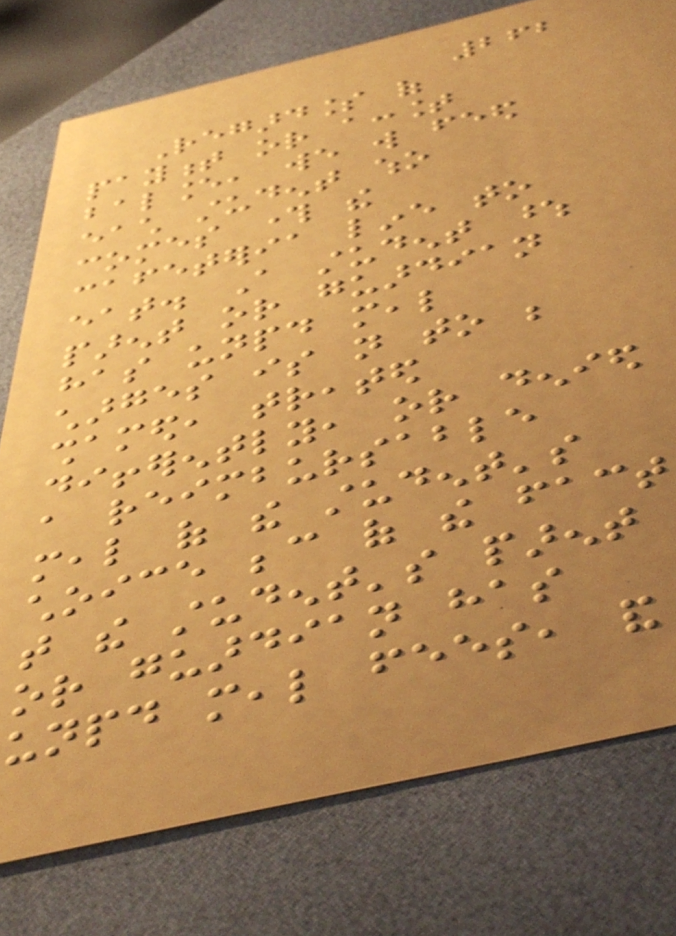262
Regardless of
payment or account
balance, we will feed
each student who
comes through the
cafeteria line to
eat. A student whose
parent or guardian
has unpaid meal
charges is not to be
shamed, treated
differently, or denied
a reimbursable
meal of the student's
choice because of the fact
that the student's parent
or guardian has
unpaid meal fees, and
